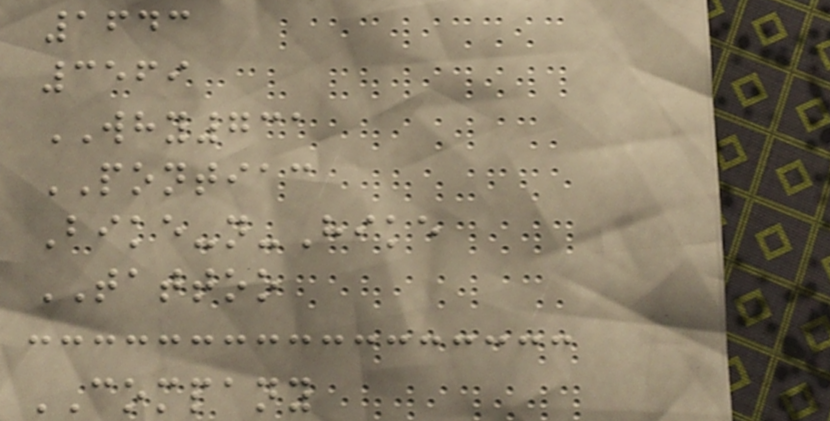1643
3569
WHY731
PONTIAC
Bike-n-Hike
TATTOO
COMPANY
